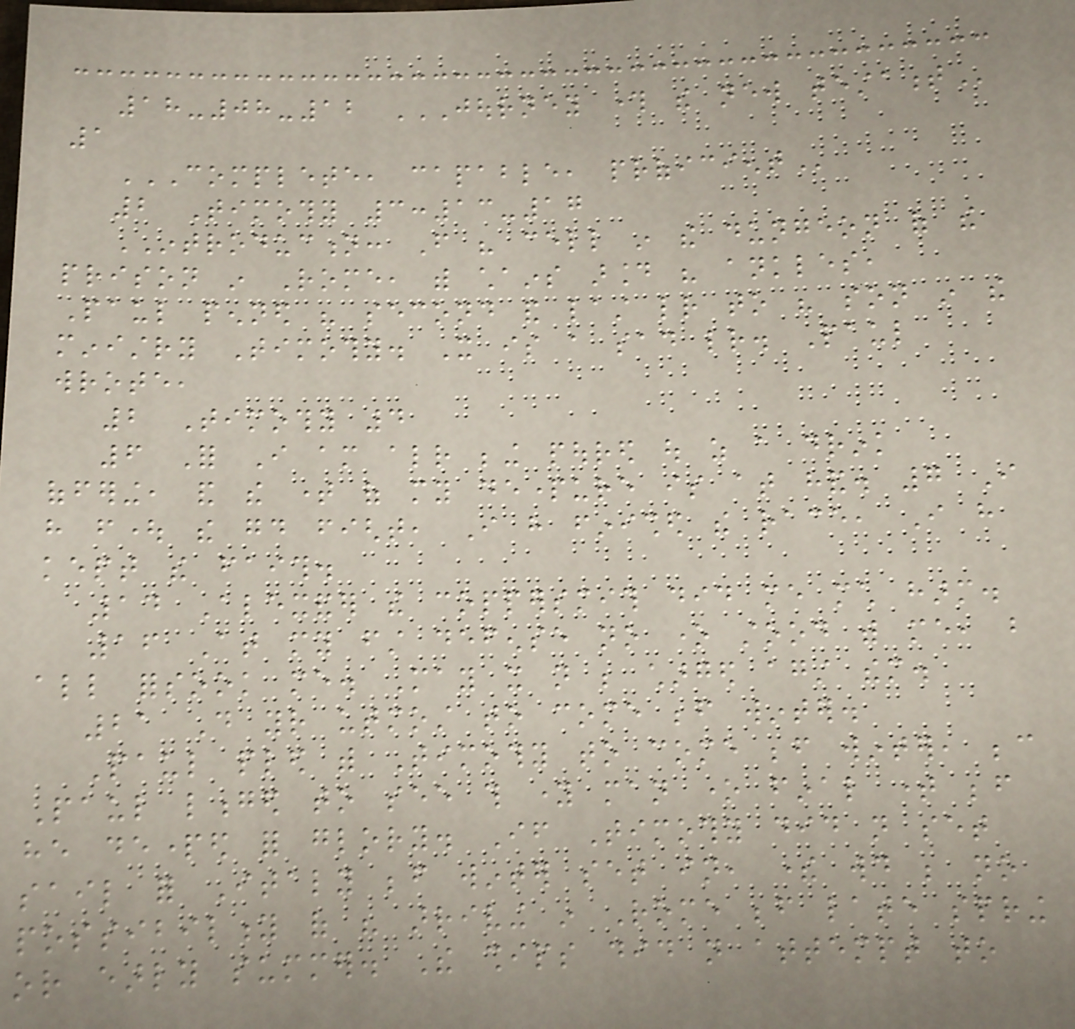18-08-12 JOURNEY THROUGH THE NEW TESTAMENT
1
COMPLETE, CAPABLE, PROFICIENT
2 Timothy 3:13-17
INTRODUCTION: From his cell in the dungeon of the
prison in Rome, with chains around his ankles,
Paul penned his second and last letter to his son in the
ministry Timothy. It is a sad letter. Paul
wrote,
2 Timothy 4
6 For I am already being poured out as a drink
offering, and the time of my departure is at hand. 7 I
have fought the good fight, I have finished the race, I have
kept the faith.
14 Alexander the coppersmith did me much harm.
16 At my first defense no one stood with me, but
all forsook me. May it not be charged against them.
21 Do your utmost to come before winter.
Paul pled with Timothy to come before winter, because
Paul longed to see this young man one final time before
he departed for glory. If Timothy did not set
sail for Italy before winter set in, there would be no
possibility of his arriving in Rome before late spring
or early summer. The ships did not attempt to
